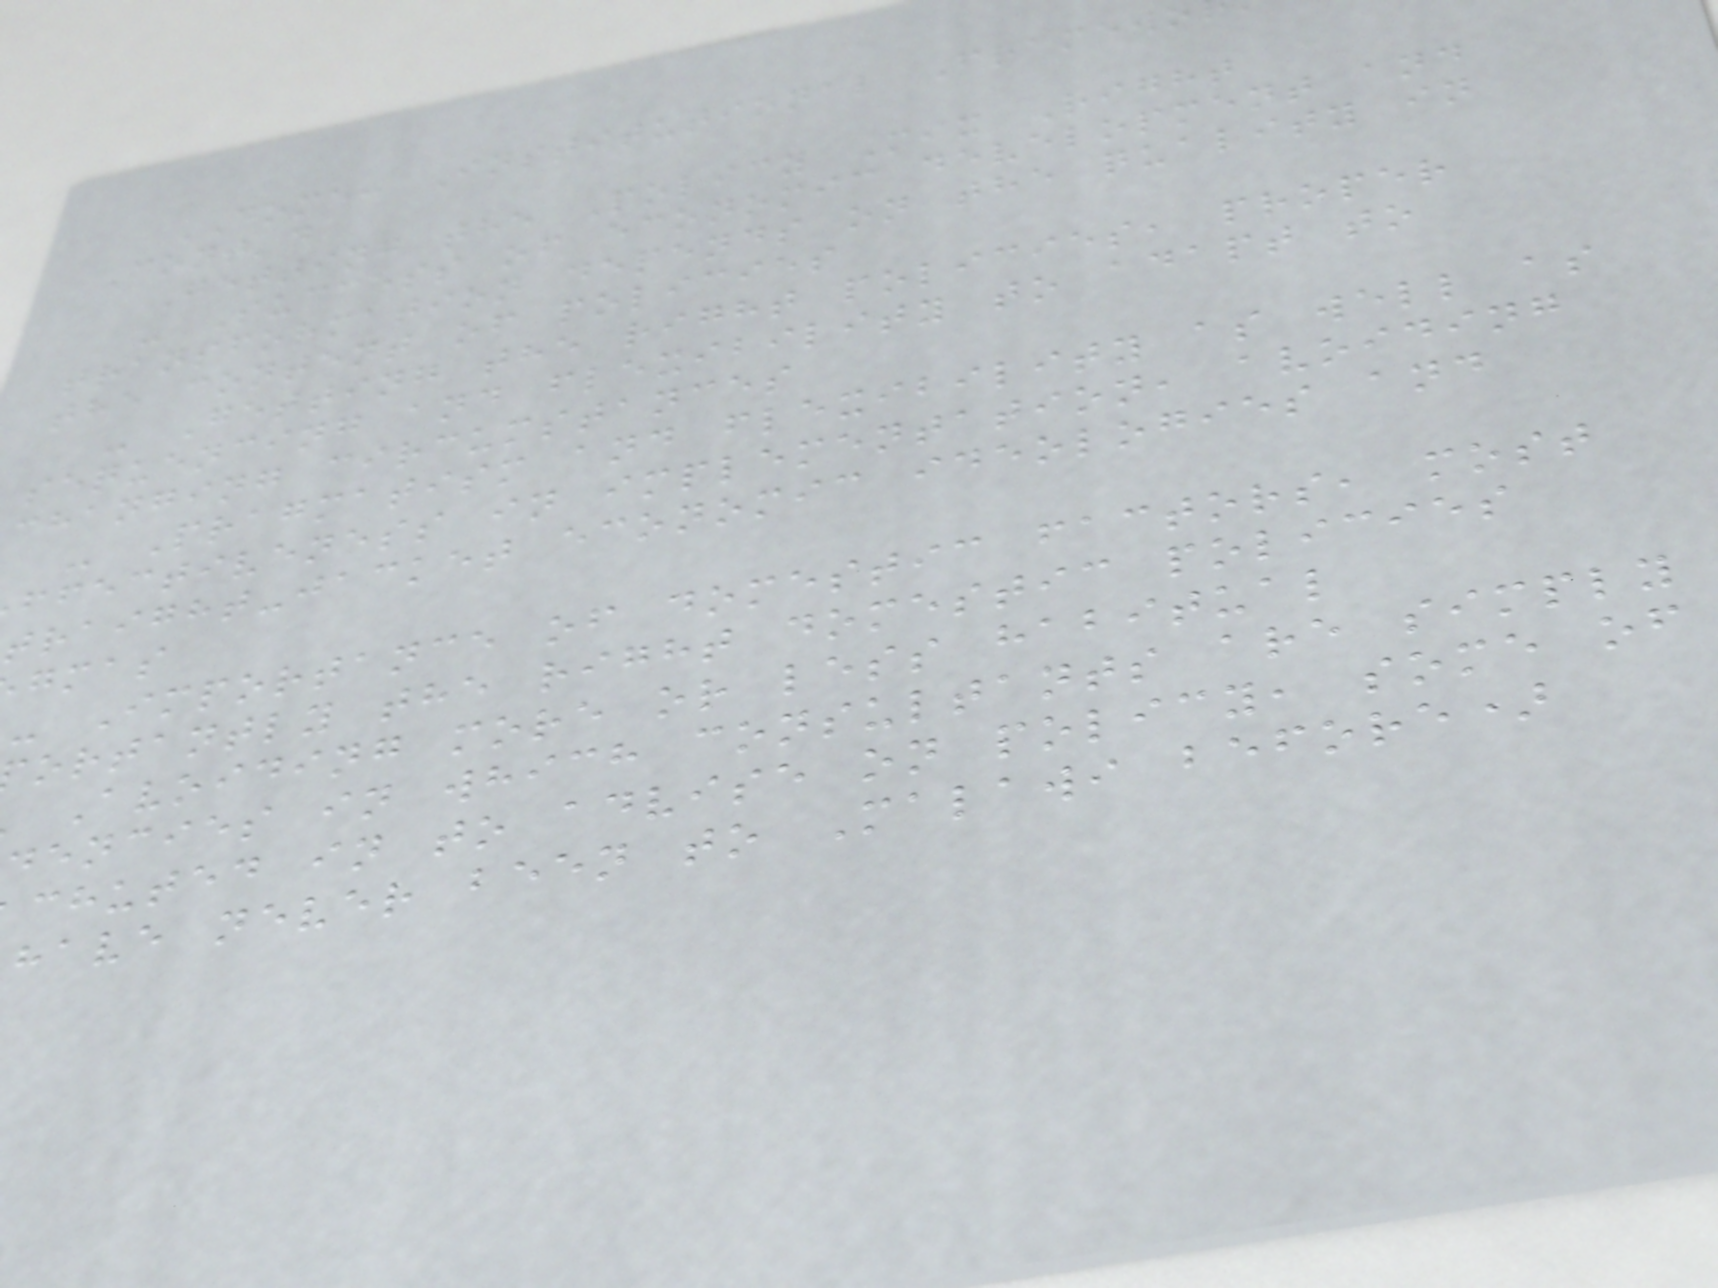DOME: Institutional Framewo
Cont'd
Getting the Policy Mix Right
- Success of economic development and
transformation depends on the quality in
the content of policies
- Getting the right policies, proper
sequencing and flexibility to adapt to
changing circumstances
- Pragmatism and flexibility as well as
ffectiveness in implementation, avoiding
traight-jacket economic ideologies and
gmas
- Importance of domestic factors, most
ortantly the right domestic policies
Avoiding more or less habitual
dencies in which consultants are simply
chuted in to advise on policy, some of
have never been to Malawi before)
